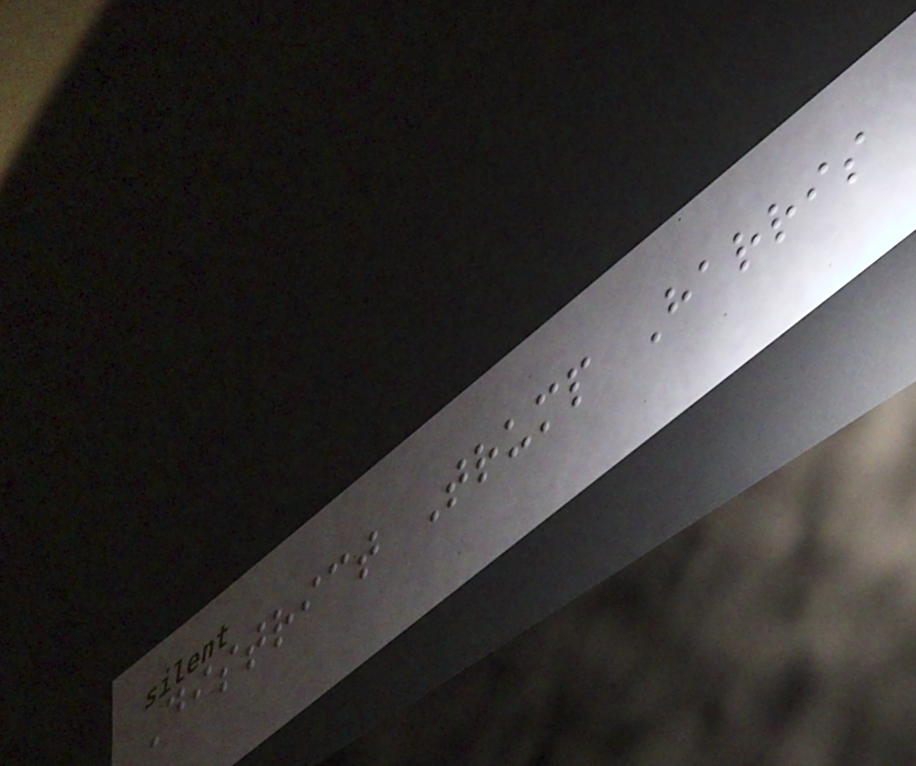District Trump Harris
